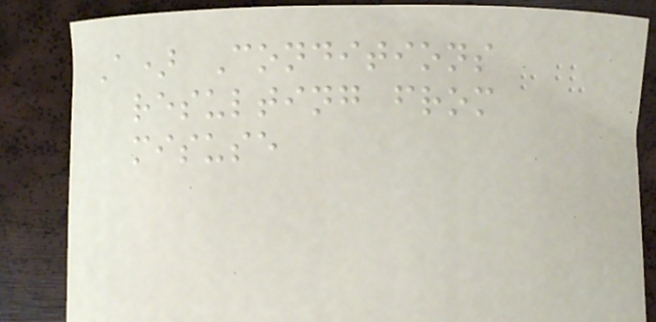A) Conditions
resulting from
misuse
